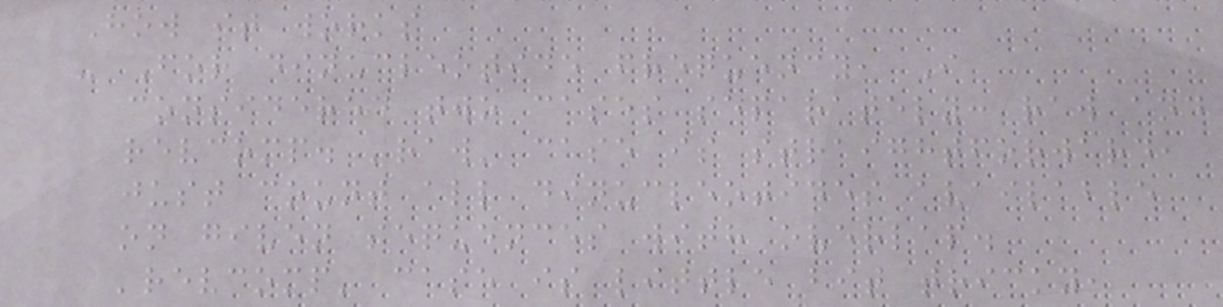How it works
- For dinucleotide frequency, I
considered two cases separately: raw and
revcomp. 'raw' case is straightforward,
just count all dinucleotides available
on given sequences with overlap.
'revcomp' case is little bit tricky,
